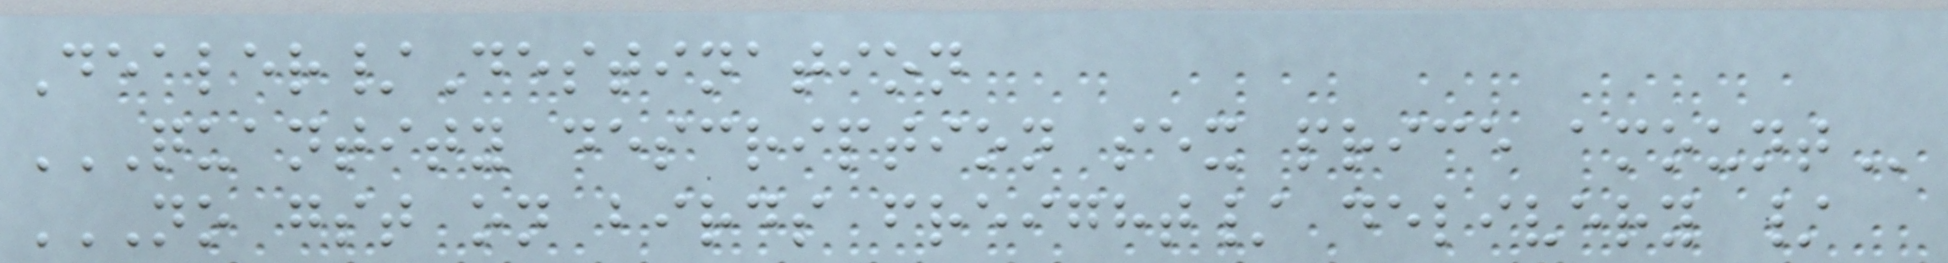Dealer/Destination
QUANTITY DESCRIPTION SEX PRICE AMOUNT
NO GST ON BIRDS FREIGHT/ DELIVERY /
